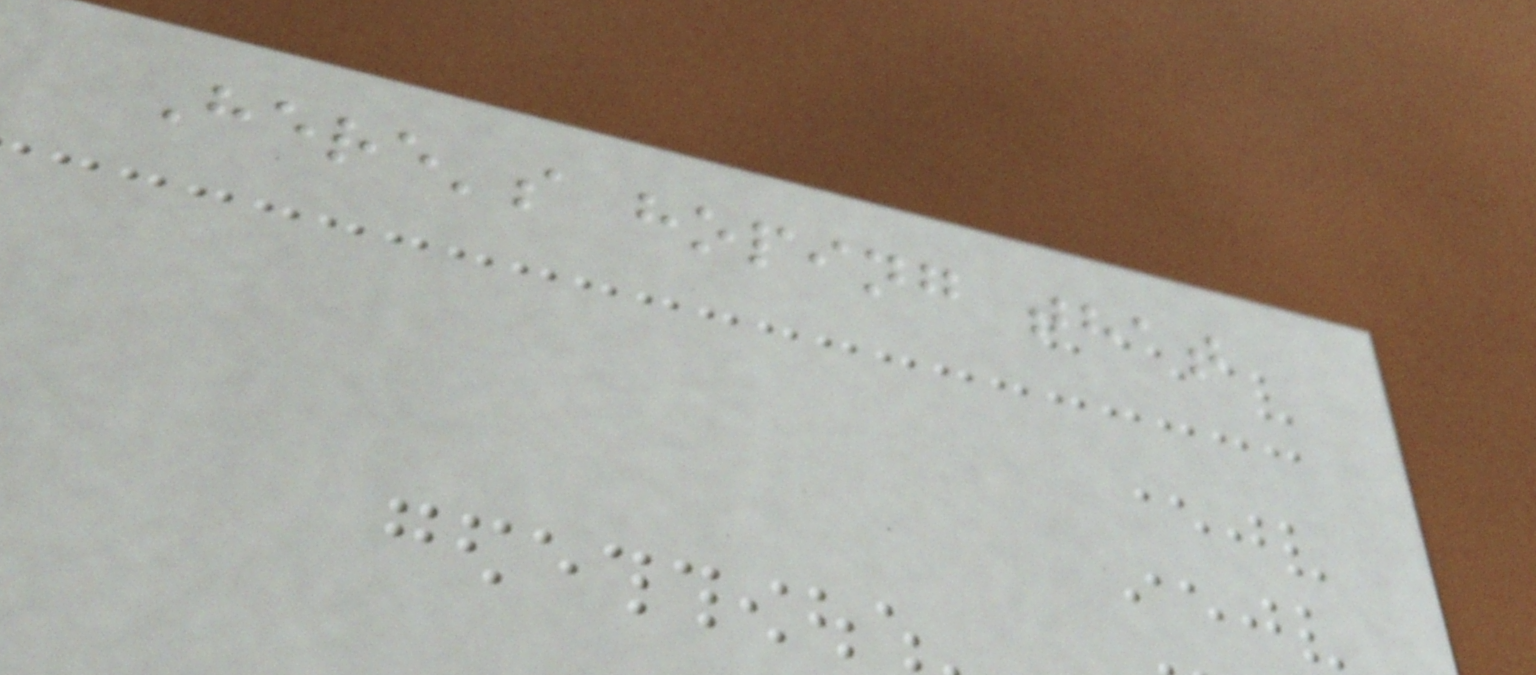Here's hoping that
